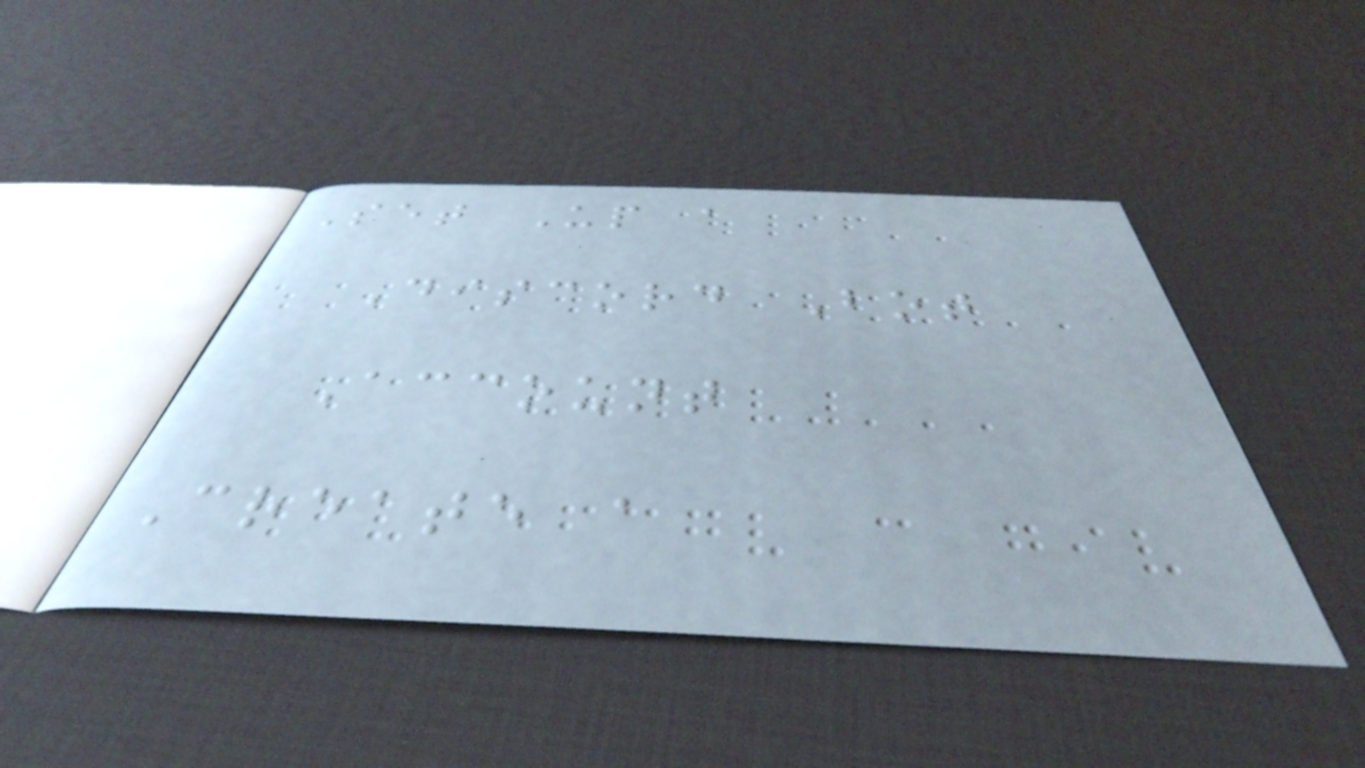Set Up a
Discord Bot
Account
Create a
